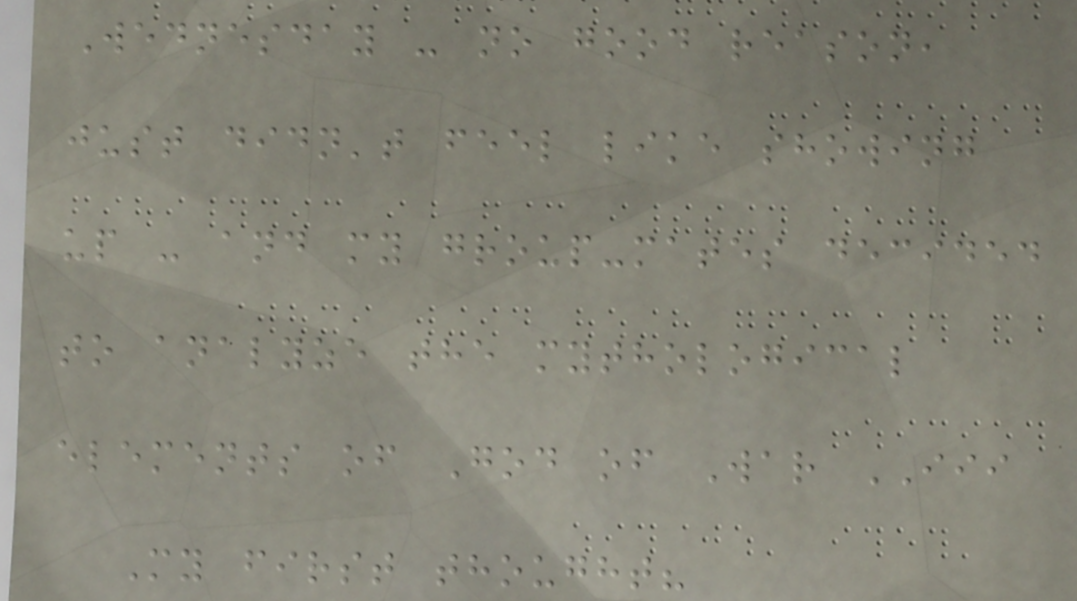Wednesday - no good reason,
just didn't feel like showing
up - and my group-mates decided
to analyze the mythological
elements of God of War III
My first thought?
